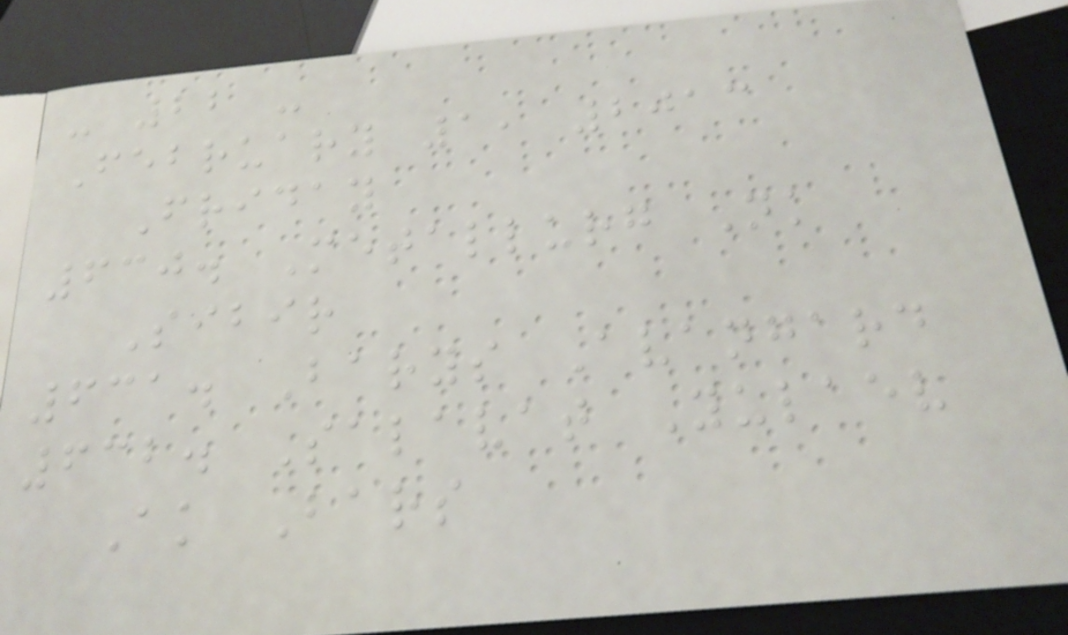- 22 -
February 1, 2013
Friday
630. Metallurg Nk
Sibir
631. Barys Avangard
632. Salavat Yulaev
Ak Bars
